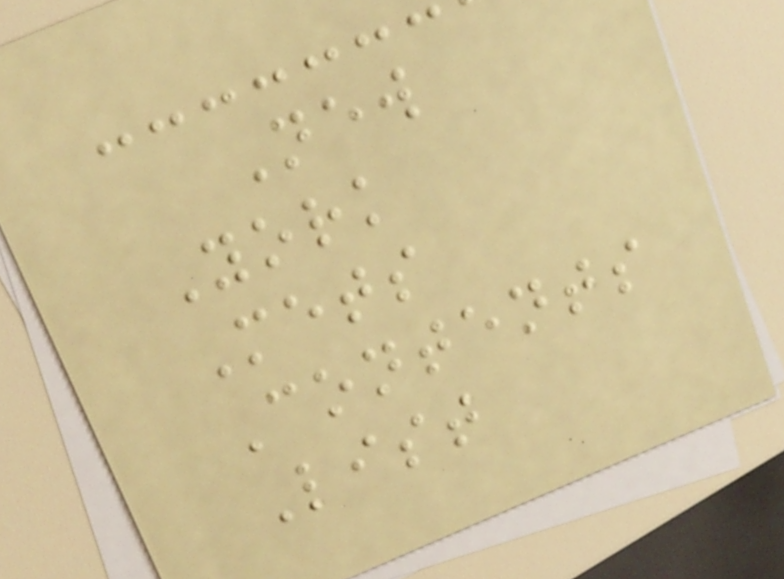New
York
Mets
Contents
List
